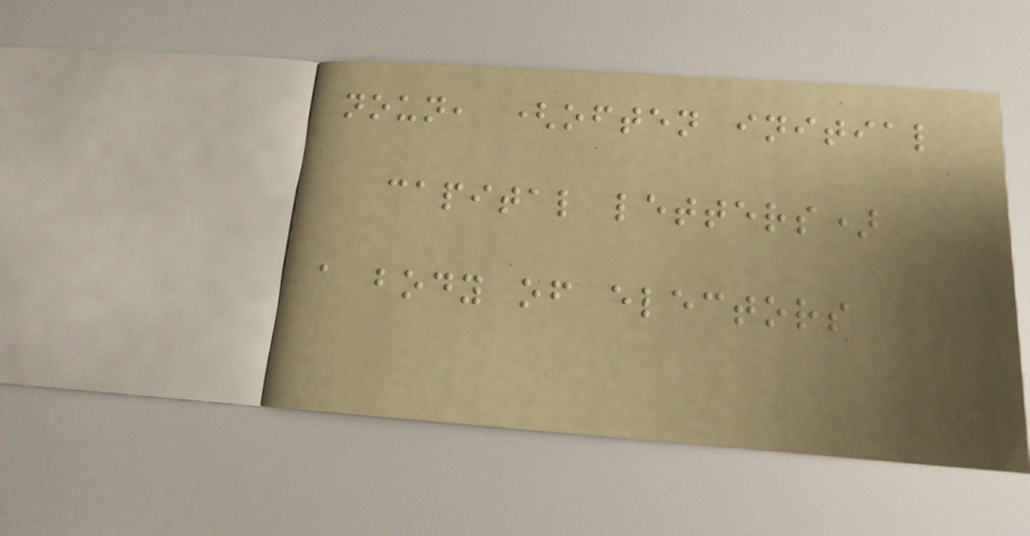noun, (often initial
capital letters)
a body of electors
